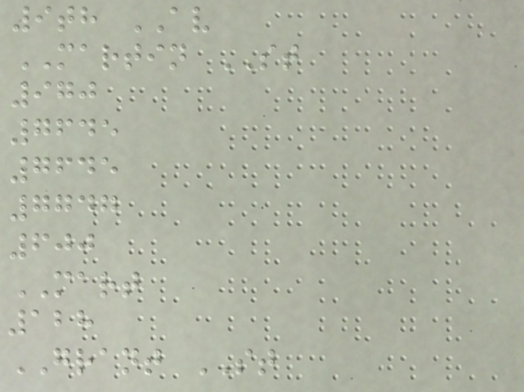9th AV
MARTIN ST
970
7645
7645
7747
600
MART
128
GRANT ST
